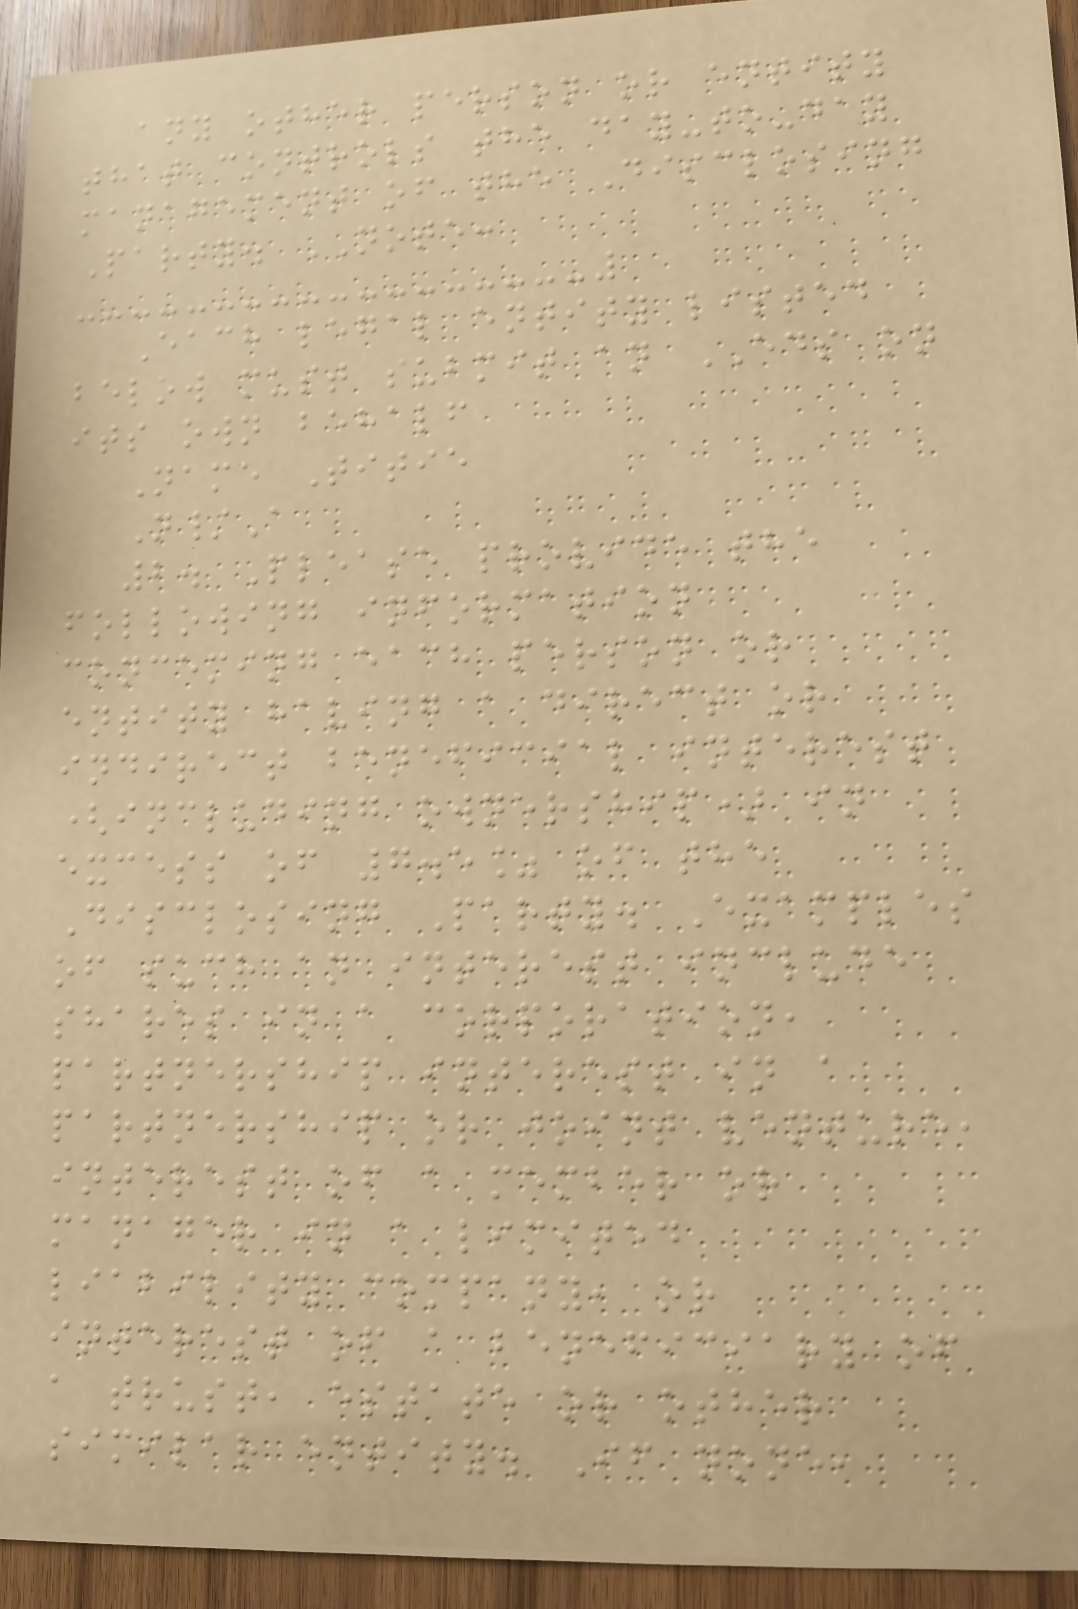any other person or entity
that controls the day-to-day
management of the Disclosing
Party. NOTE:
Each legal entity listed
below must submit an EDS on
its own behalf
Name Titie
N/A
2. Please provide the
following information
conceming each person or
entity having a direct or
indirect beneficial interest
(including ownership) in
excess of 7.5% of the
Disclosing Party. Examples
of such an interest include
shares in a corporation,
partnership interest in a
partnership or joint venture,
interest of a member or
manager in a limited
liability company, or
interest of a beneficiary of
a trust, estate or other
similar entity. If none,
